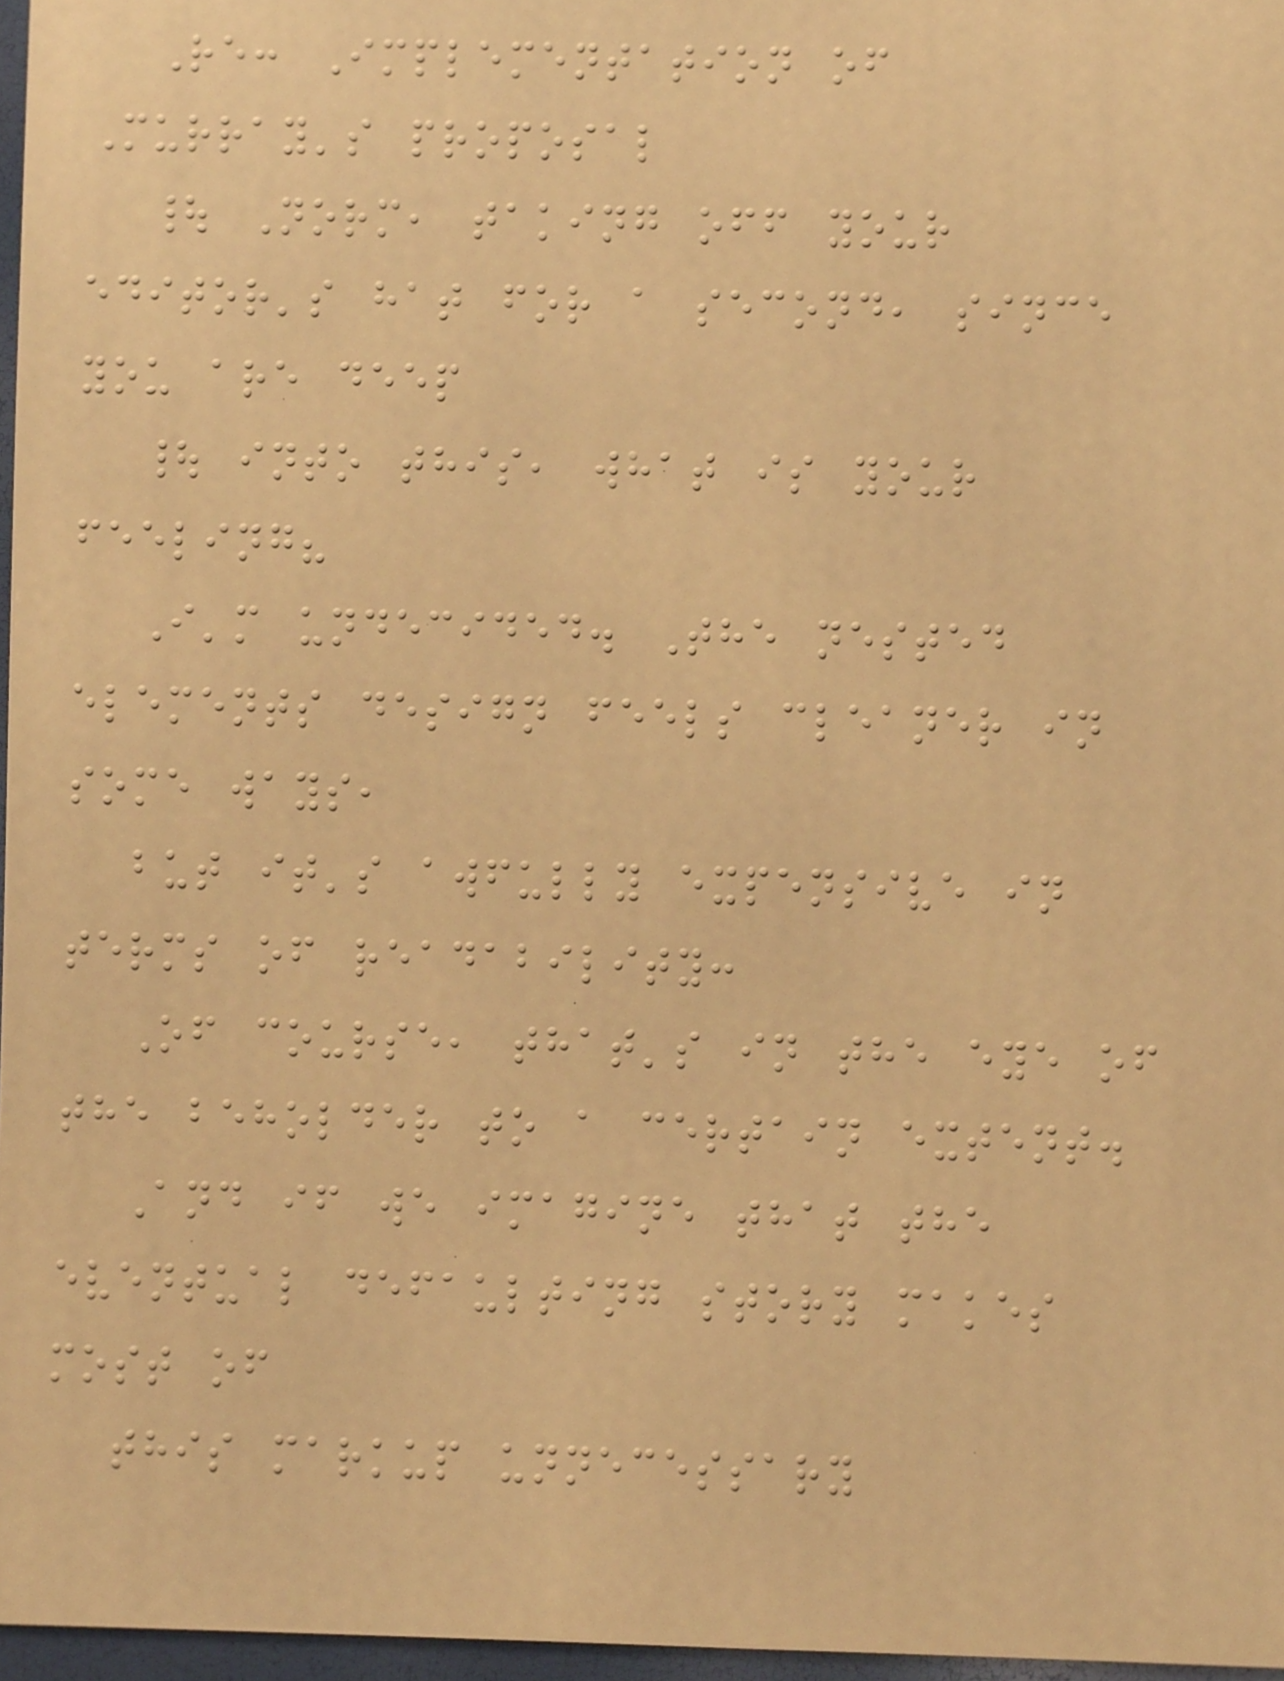Re: Implementation of
Murray's proposal
| Norm, taking off your
editor's hat for a second, since
you are deep
| into this, what is your
feeling?
I'm undecided. The nested
elements design feels cleaner in
some ways,
but it's awfully expensive in
terms of readability:
Of course, that's in the eye of
the beholder to a certain extent.
And if we imagine that the
eventual defaulting story makes
most of
this markup unnecessary
